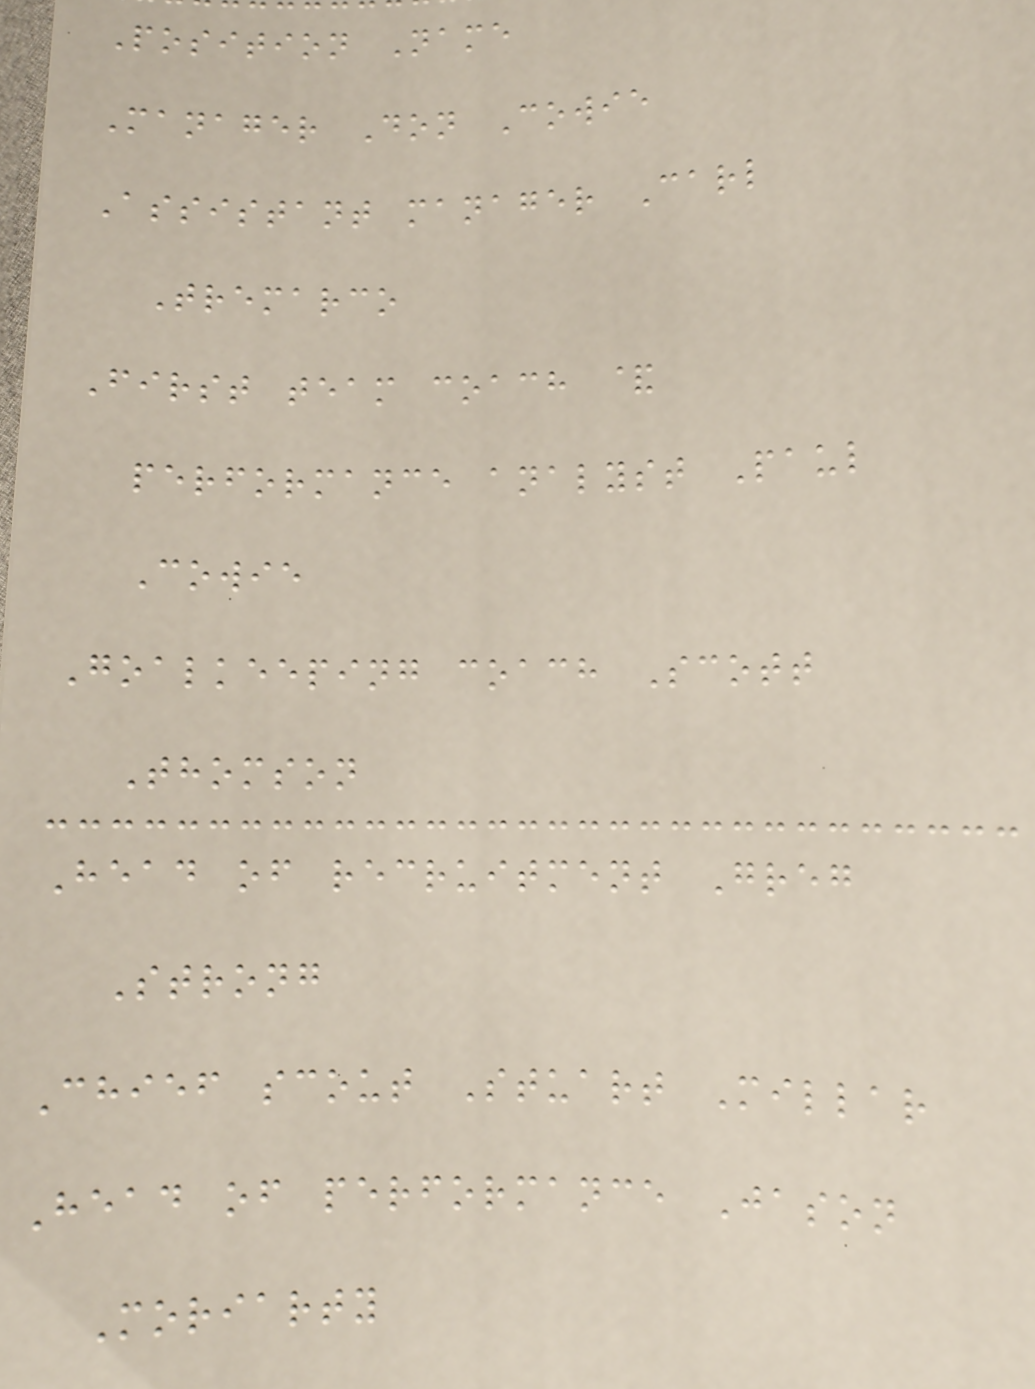Position Name
Manager Don Cowie
Assistant manager Carl
Tremarco
First team coach &
performance analyst Paul
Cowie
Goalkeeping coach Scott
Thomson
Head of recruitment Greg
Strong
Chief scout Stuart Millar
Head of performance Jason
Moriarty
